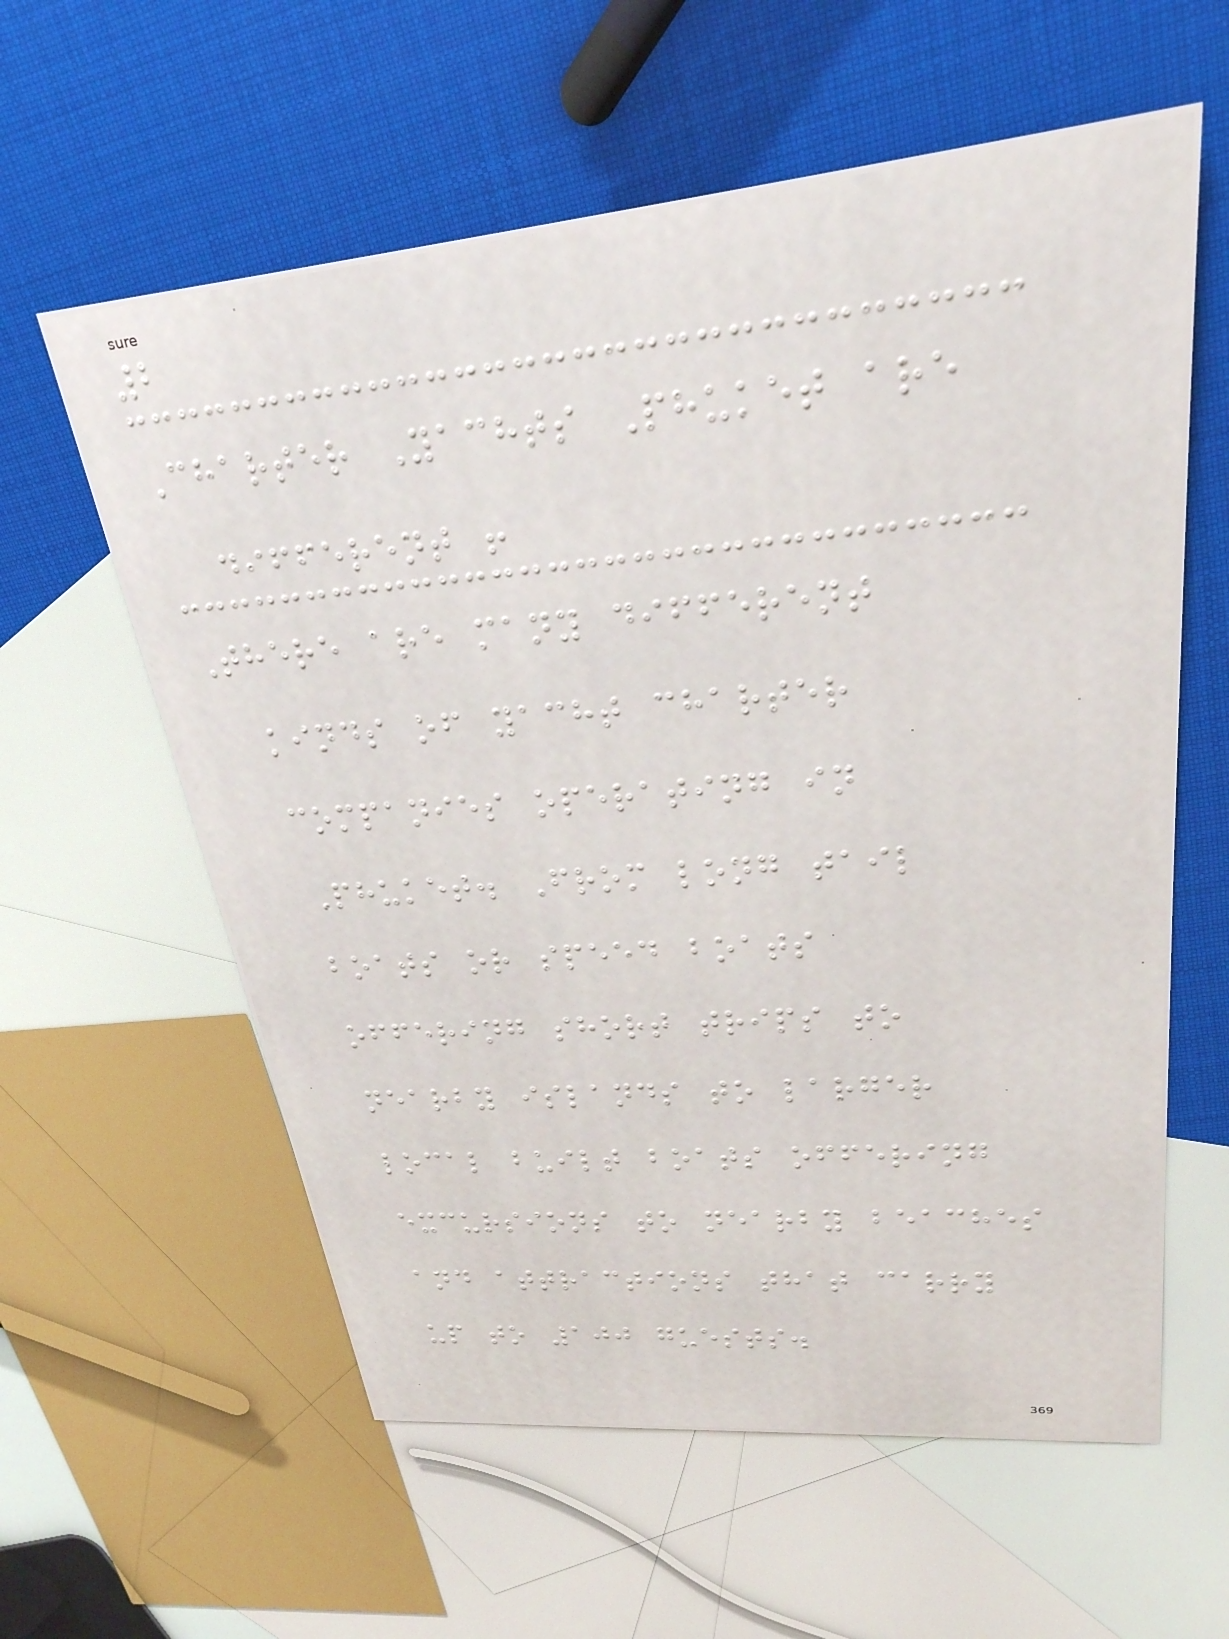2
Charter Yachts Phuket are
different !
There are many different
kinds of yacht charter
companies operating in
Phuket. From long tail
boats or speed boats
offering short trips to
nearby islands to larger
local built boats offering
excursions to nearby beaches
and attractions that carry
up to 100 guests.
